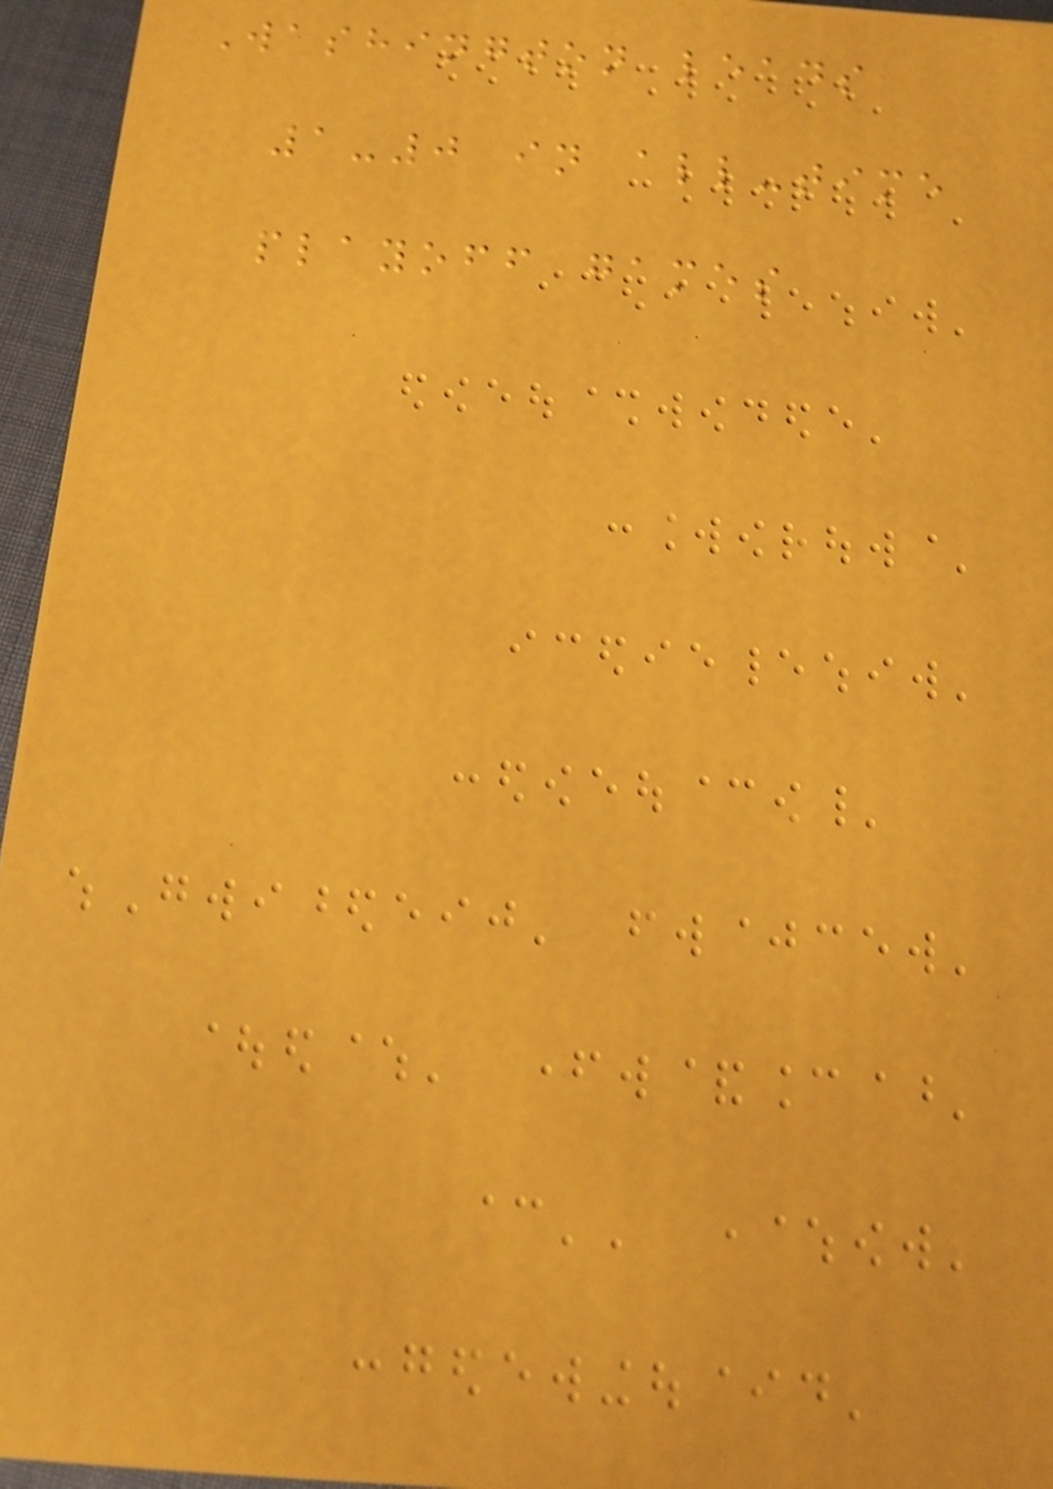Washington leads
1-0 in all-time
playoff games
